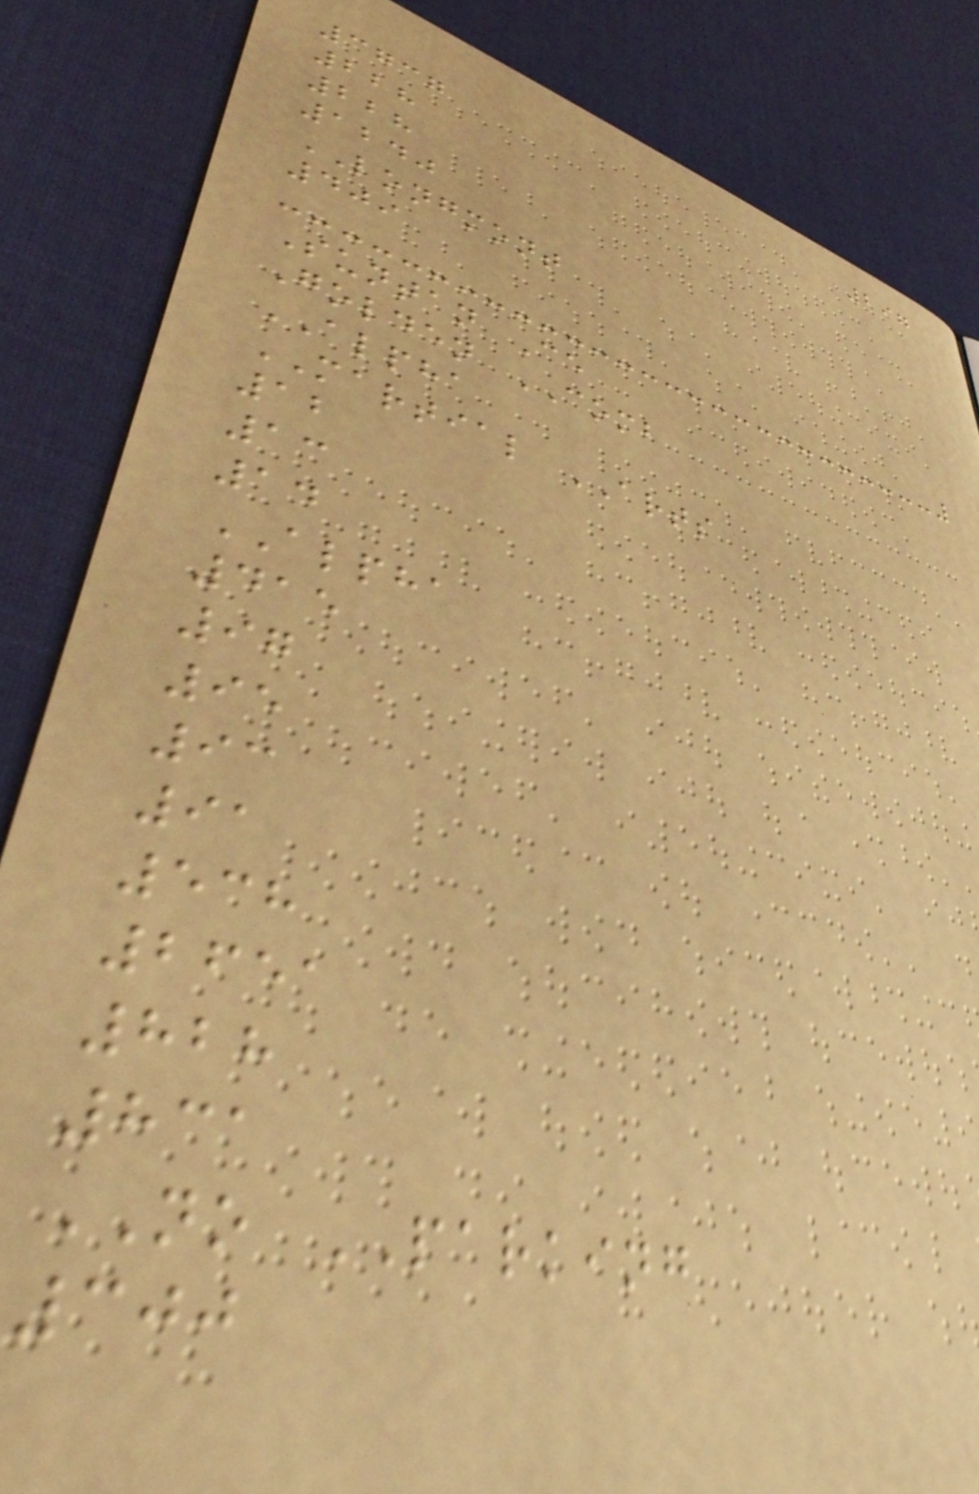297
3737
228
228
1240
LONGMONT
409
Suntan Ce
Golden COMB
ALPHA
MARTIAL ARTS
12
13
14
ALPHA
415
97
95
93
91
538
2651
828
831
NO PARKING
300
